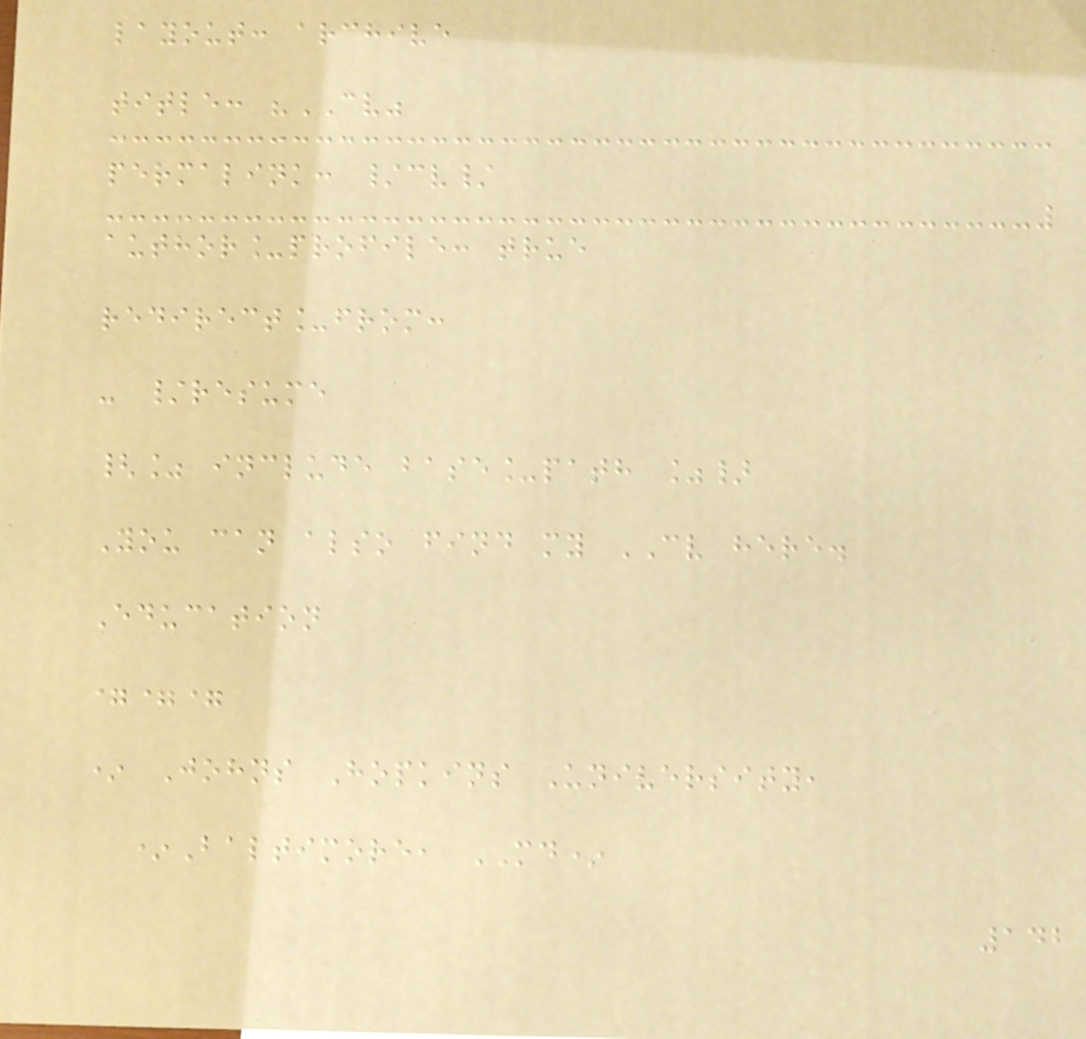layout: archive
title: "CV"
permalink: /cv/
author_profile: true
redirect_from:
- /resume
{% include base_path %}
You can also find my CV here.
Education
===
* Johns Hopkins University,
*Baltimore, MD*
142
